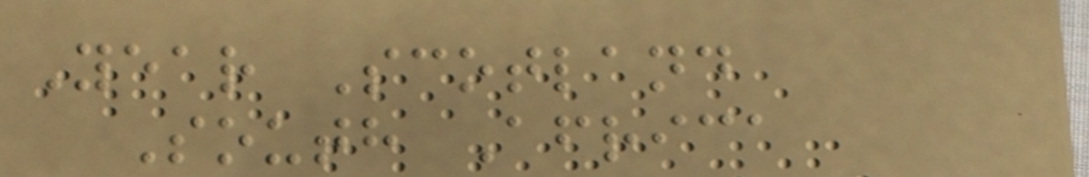Year Scotland
South Africa
